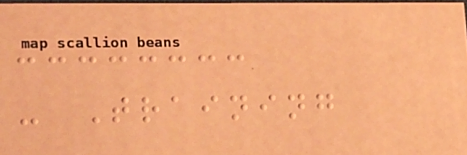- Training
